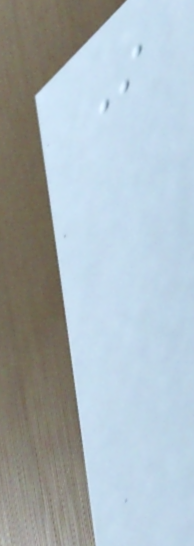In
